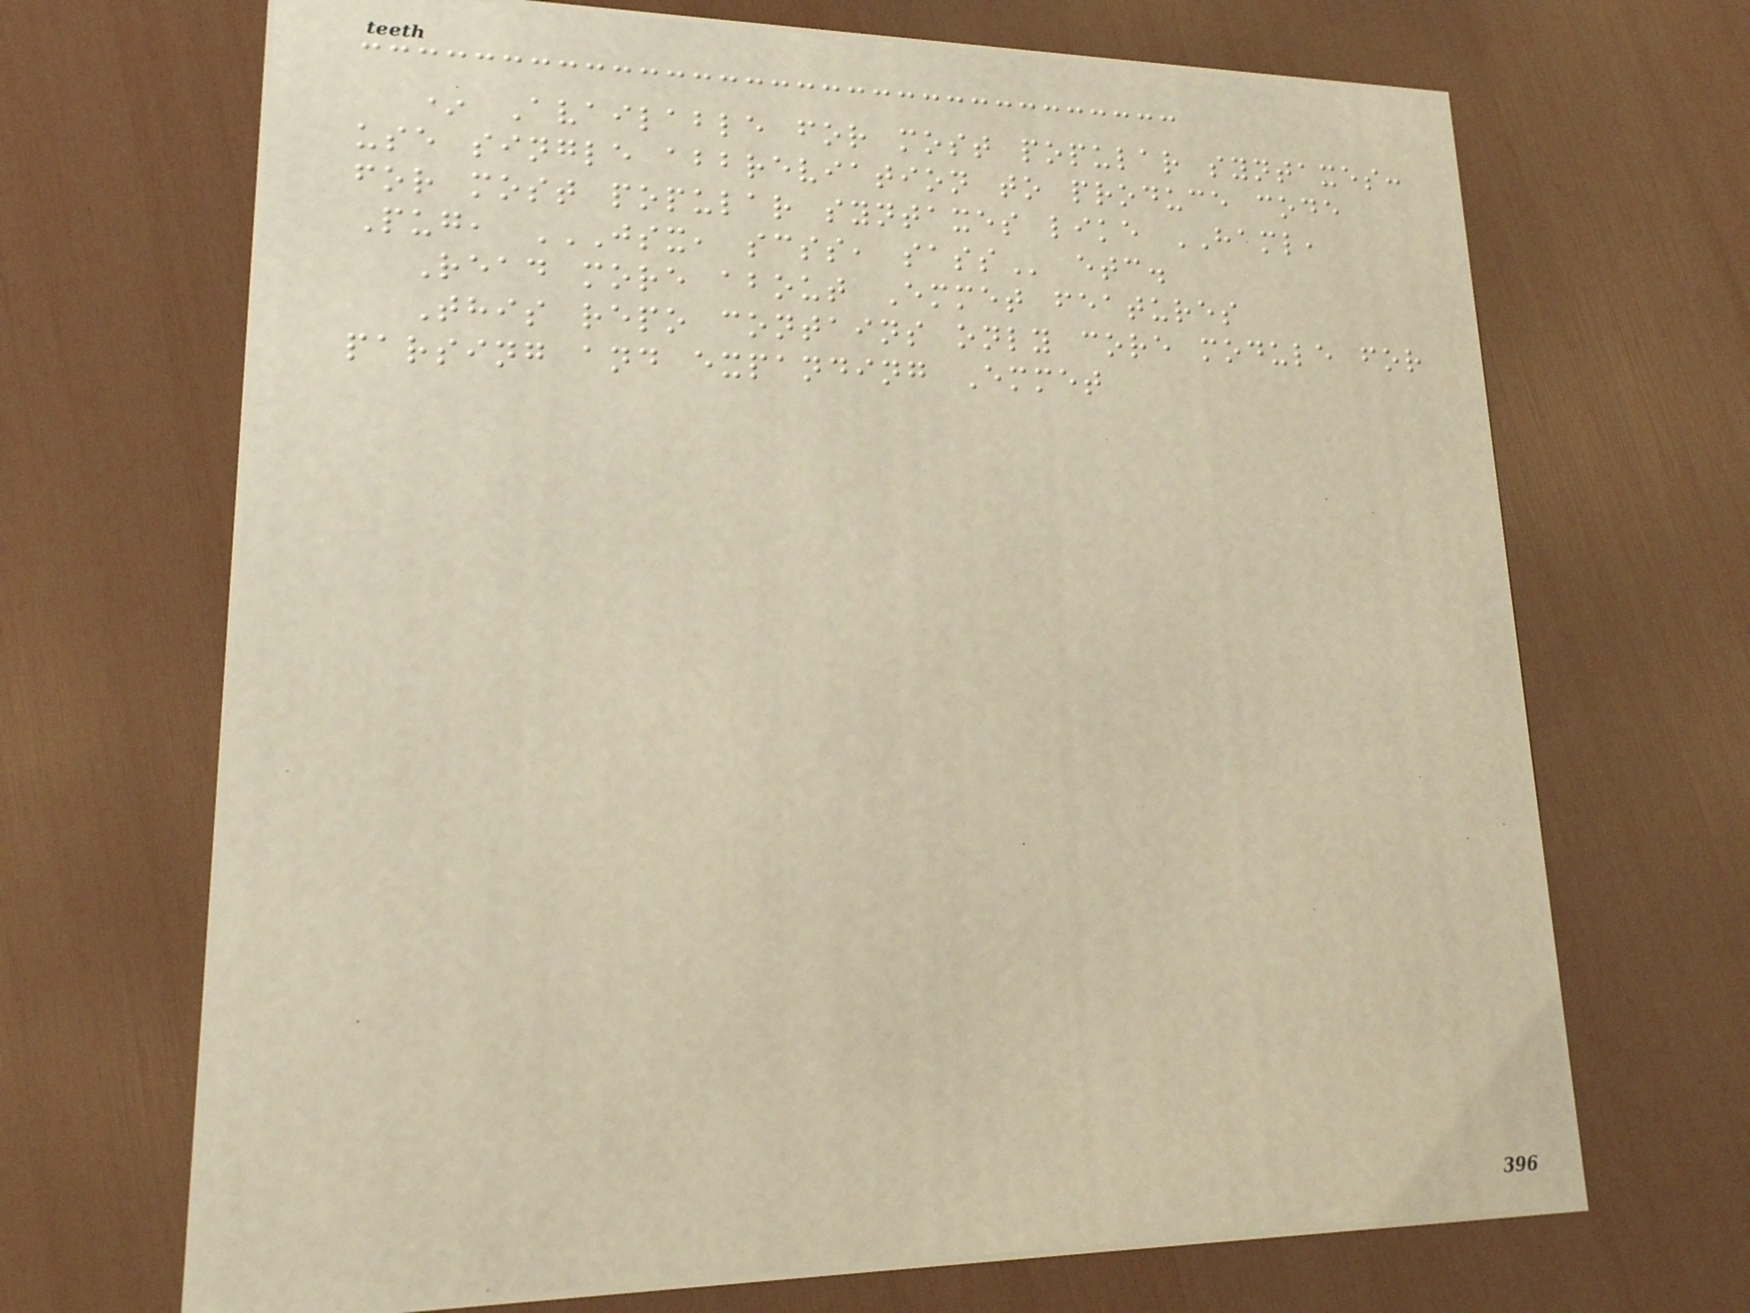* Available for most popular syntaxes:
use single abbreviation to produce code
for most popular syntaxes like HAML,
Pug, JSX, SCSS, SASS etc.
Read more about Emmet features
This repo contains only core module for
parsing and expanding Emmet
